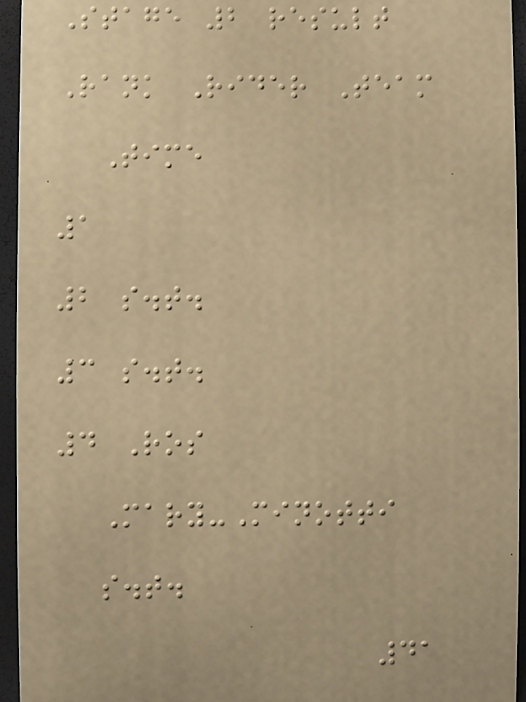Stage 2 result
Rank Rider Team
Time
1
2 s.t.
3 s.t.
4 Ros
Mary-Minotti
s.t.
41
